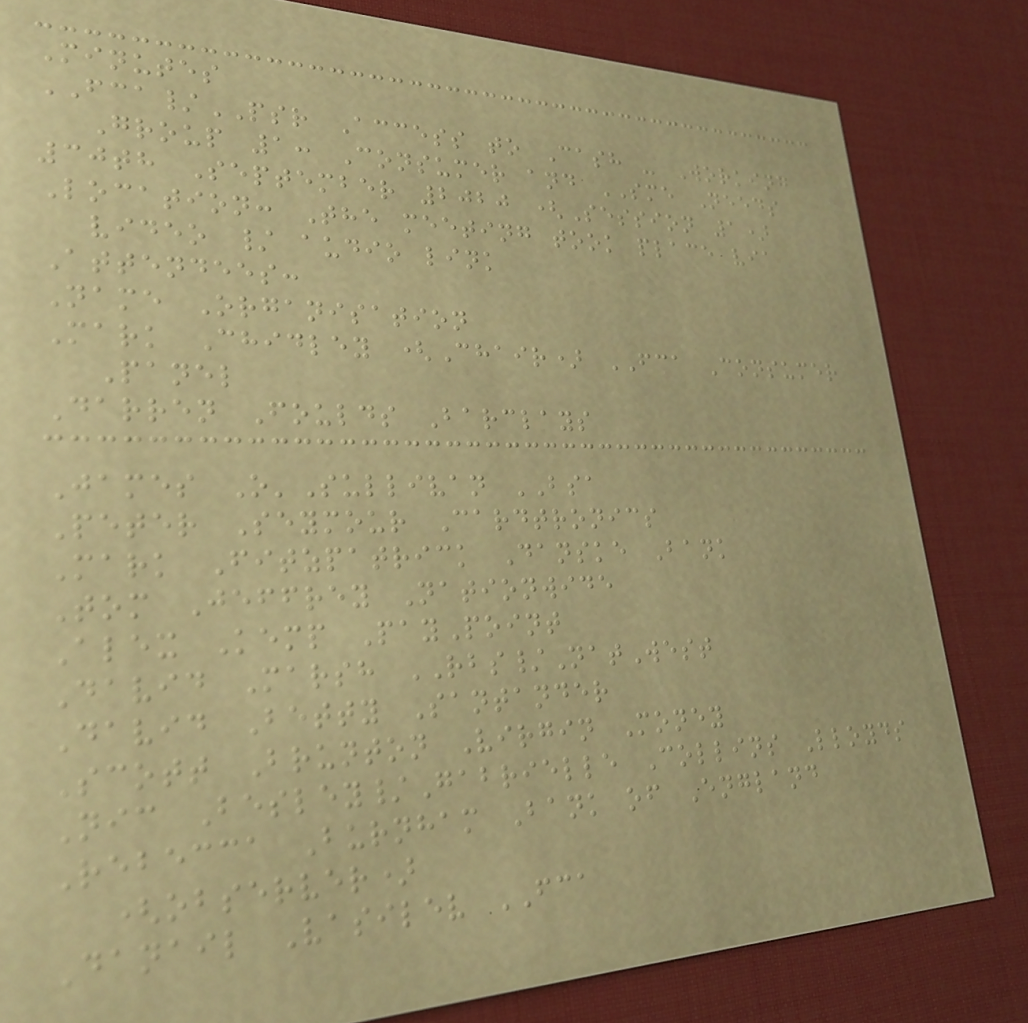Minutes
FCA/PSR Access to Cash - Working
Group 1: Consumer and SME Needs
30th September 2020 (Session 1)
Location: The meeting took place via
video / audio link
Attendees:
Name Organisation
Mark Chidley (Chair) FCA Consumer
Panel
Darren Foulds Barclays
James O'Sullivan BSA
Peter Seymour Cardtronics
Mark Fitzpatrick Danske Bank
Tom Jeffrey Nationwide
Alex Kemp PayPoint
David Marsh RBS/NatWest
David Betty Santander
Scott Brunton Virgin Money
Nic Besley/Gabrielle Collins Lloyds
Rebecca Burnham Bank of England
(observer)
Danail Vasilev FCA
